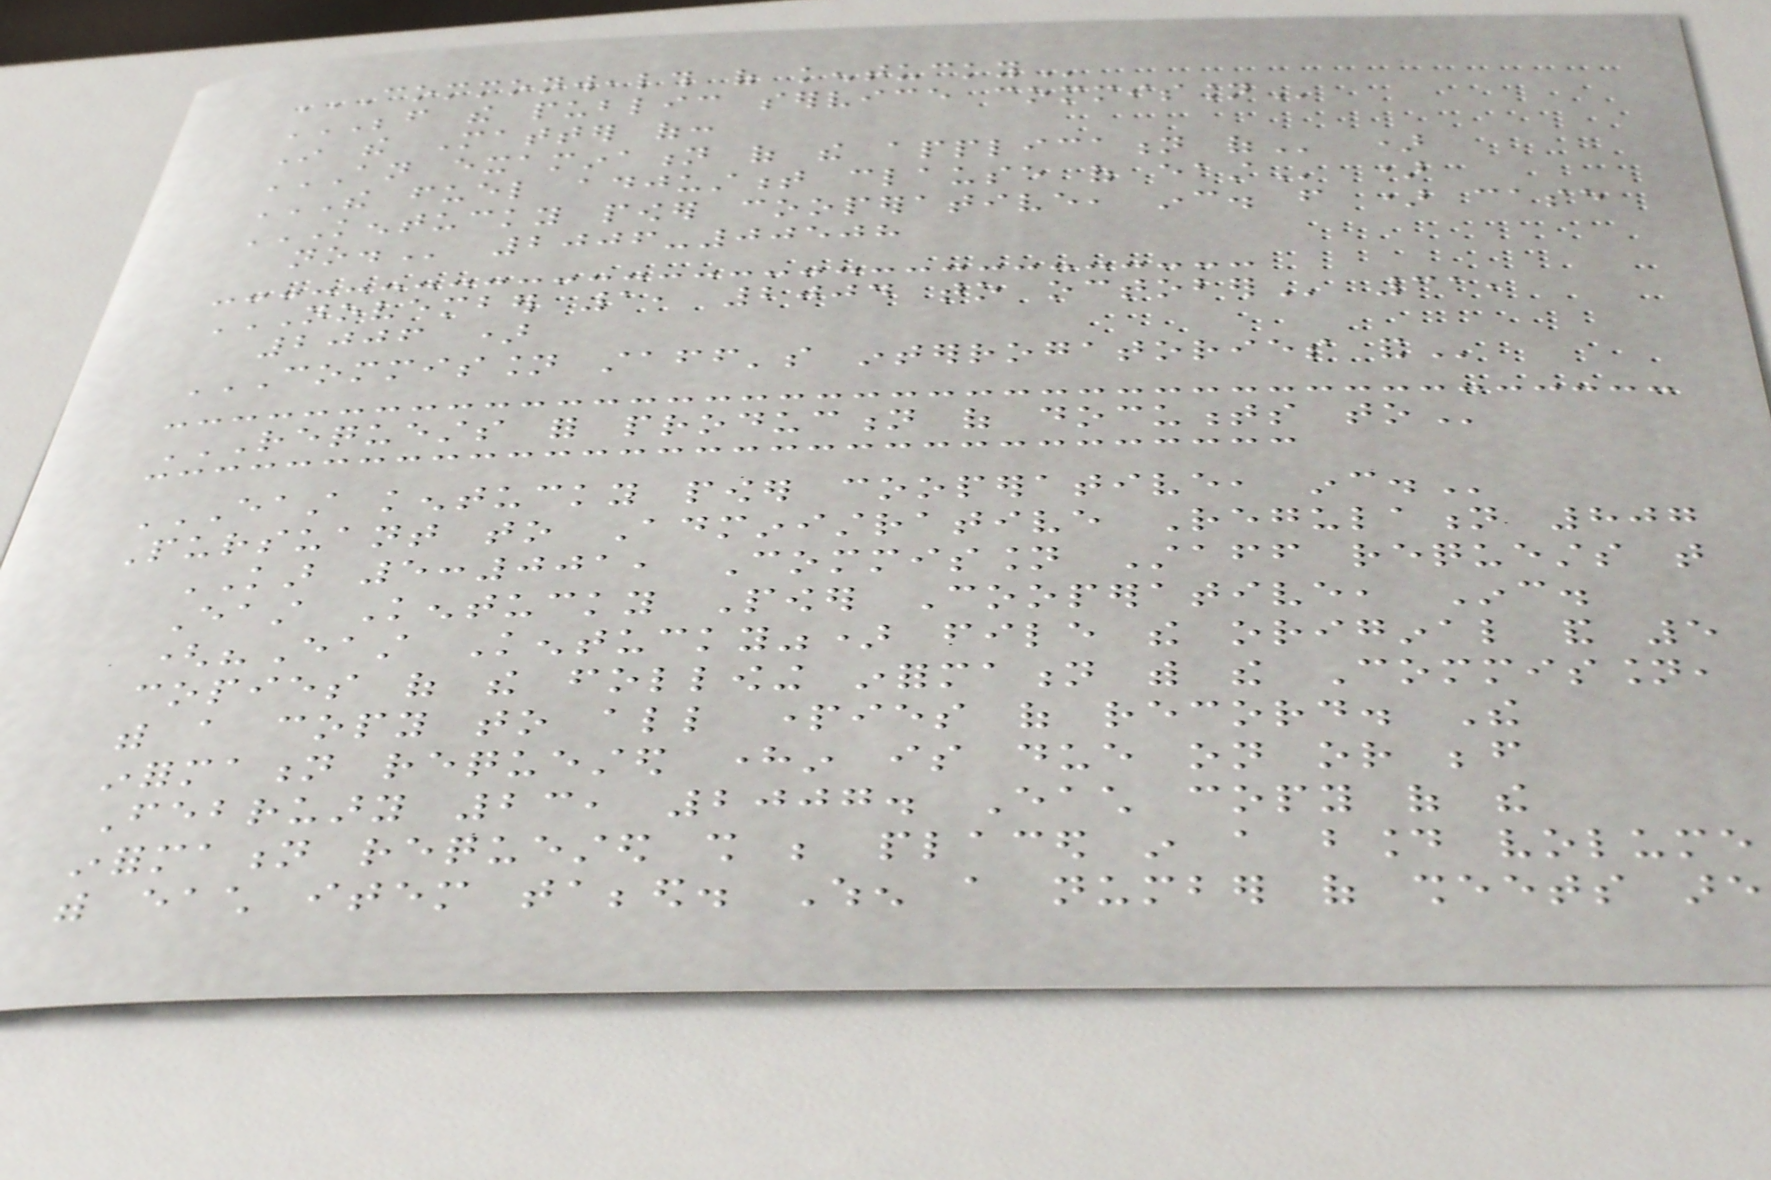COMMONWEALTH OF KENTUCKY
BEFORE THE PUBLIC SERVICE COMMISSION
In the Matter of:
AN EXAMINATION OF THE APPLICATION OF )
THE FUEL ADJUSTMENT CLAUSE OF EAST )
KENTUCKY POWER COOPERATIVE, INC. FROM ) CASE
NO. 2006-00508
NOVEMBER 1, 2004 TO OCTOBER 31,
2006 )
COMMISSION STAFF'S INTERROGATORIES AND
REQUESTS FOR PRODUCTION OF DOCUMENTS TO
EAST KENTUCKY POWER COOPERATIVE, INC.
Pursuant to Administrative Regulation 807
KAR 5:001, Commission Staff requests that
East Kentucky Power Cooperative, Inc.
("East Kentucky") file the original and 5
copies of the following information with the Commission,
with a copy to all parties of record. The
information requested herein is due on or before
February 23, 2007. Each copy of the
information requested shall be placed in a bound volume
with each item tabbed. When a number of sheets are
